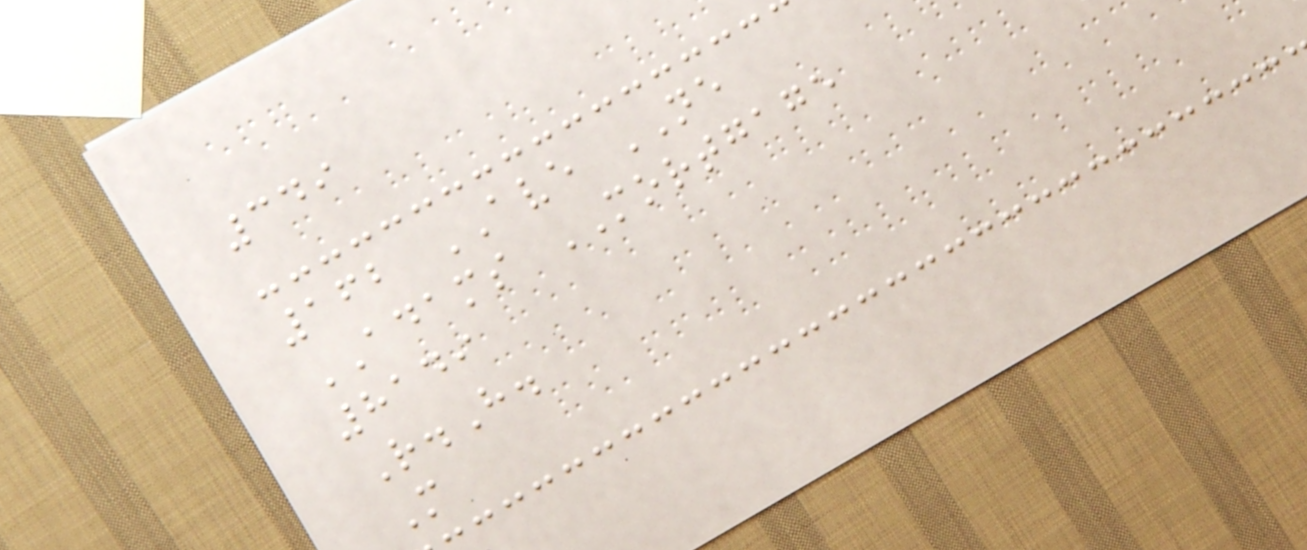349
162 AVE NE
ADAMS MORTGAGE
8149
R.H.
M
